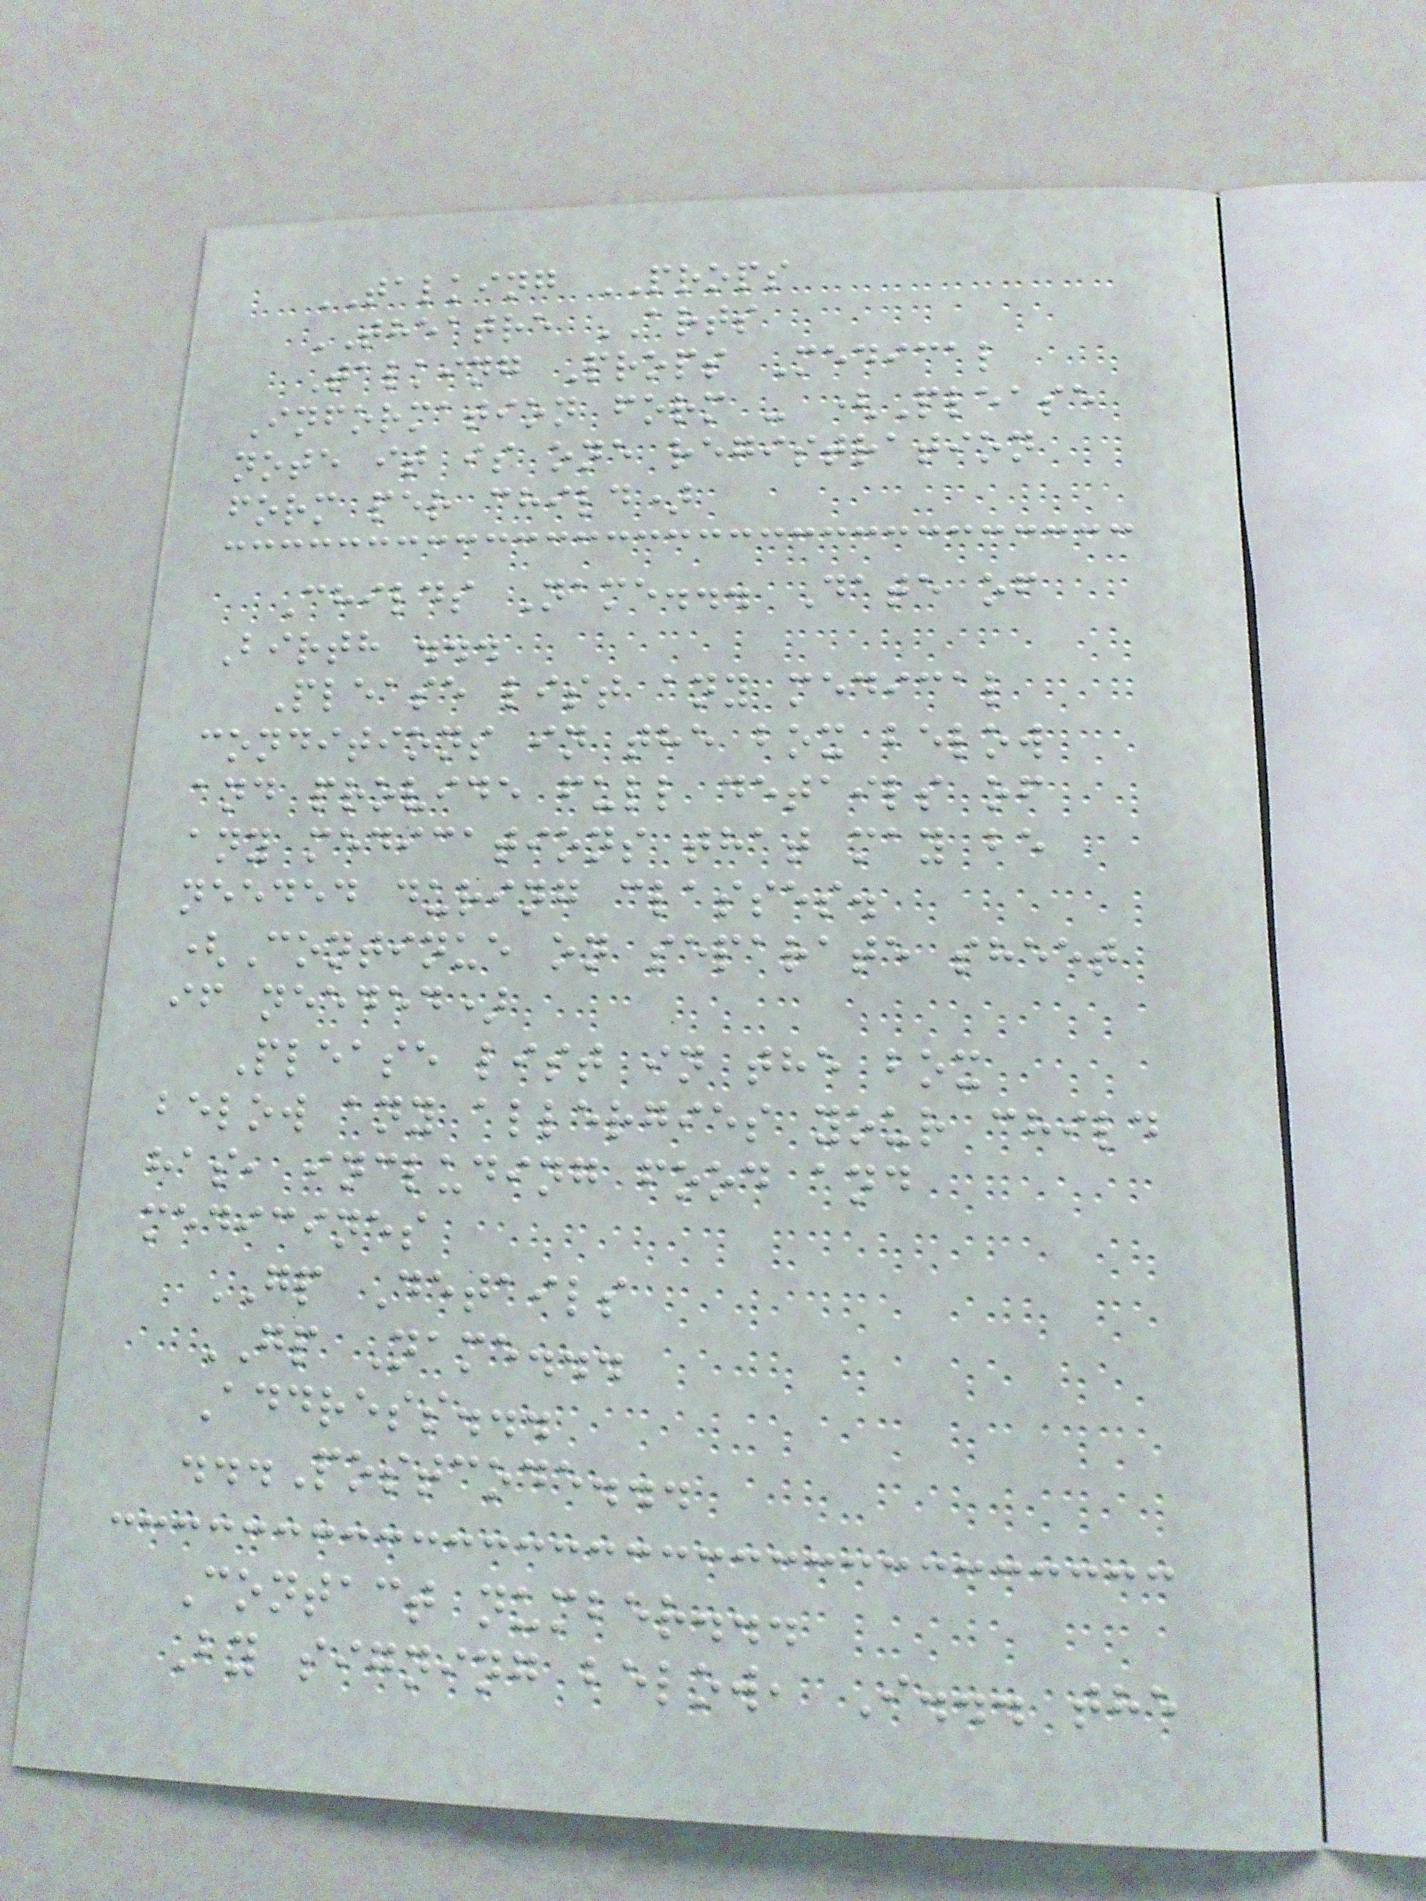TALKING PROPS
THEATRE ARTS
Talking Props Medical
Information form - (Please
note it is one registration
form per child)
Childs Name... Date of
Birth ...
Please list any medical
conditions in the box below
and provide full details of
any medications that may be
needed during classes.
(Continue on separate sheet
if needed)
Please list in the box
below any allergies your child
has, including food and
medicines
GP Details
GP Name...
Address...
...Postcode...
Contact number...
By signing below, I... the
